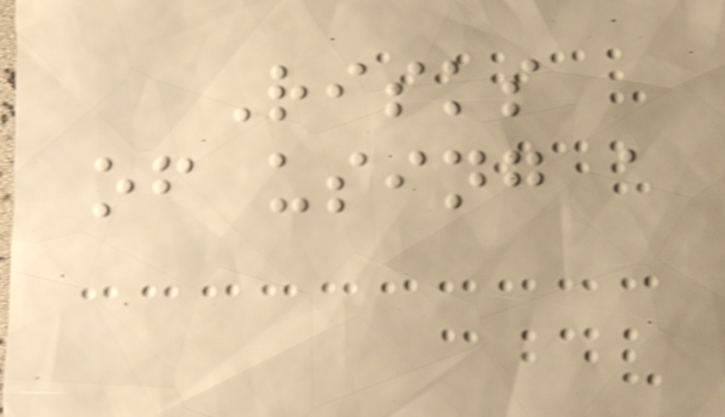Risks
of using a
